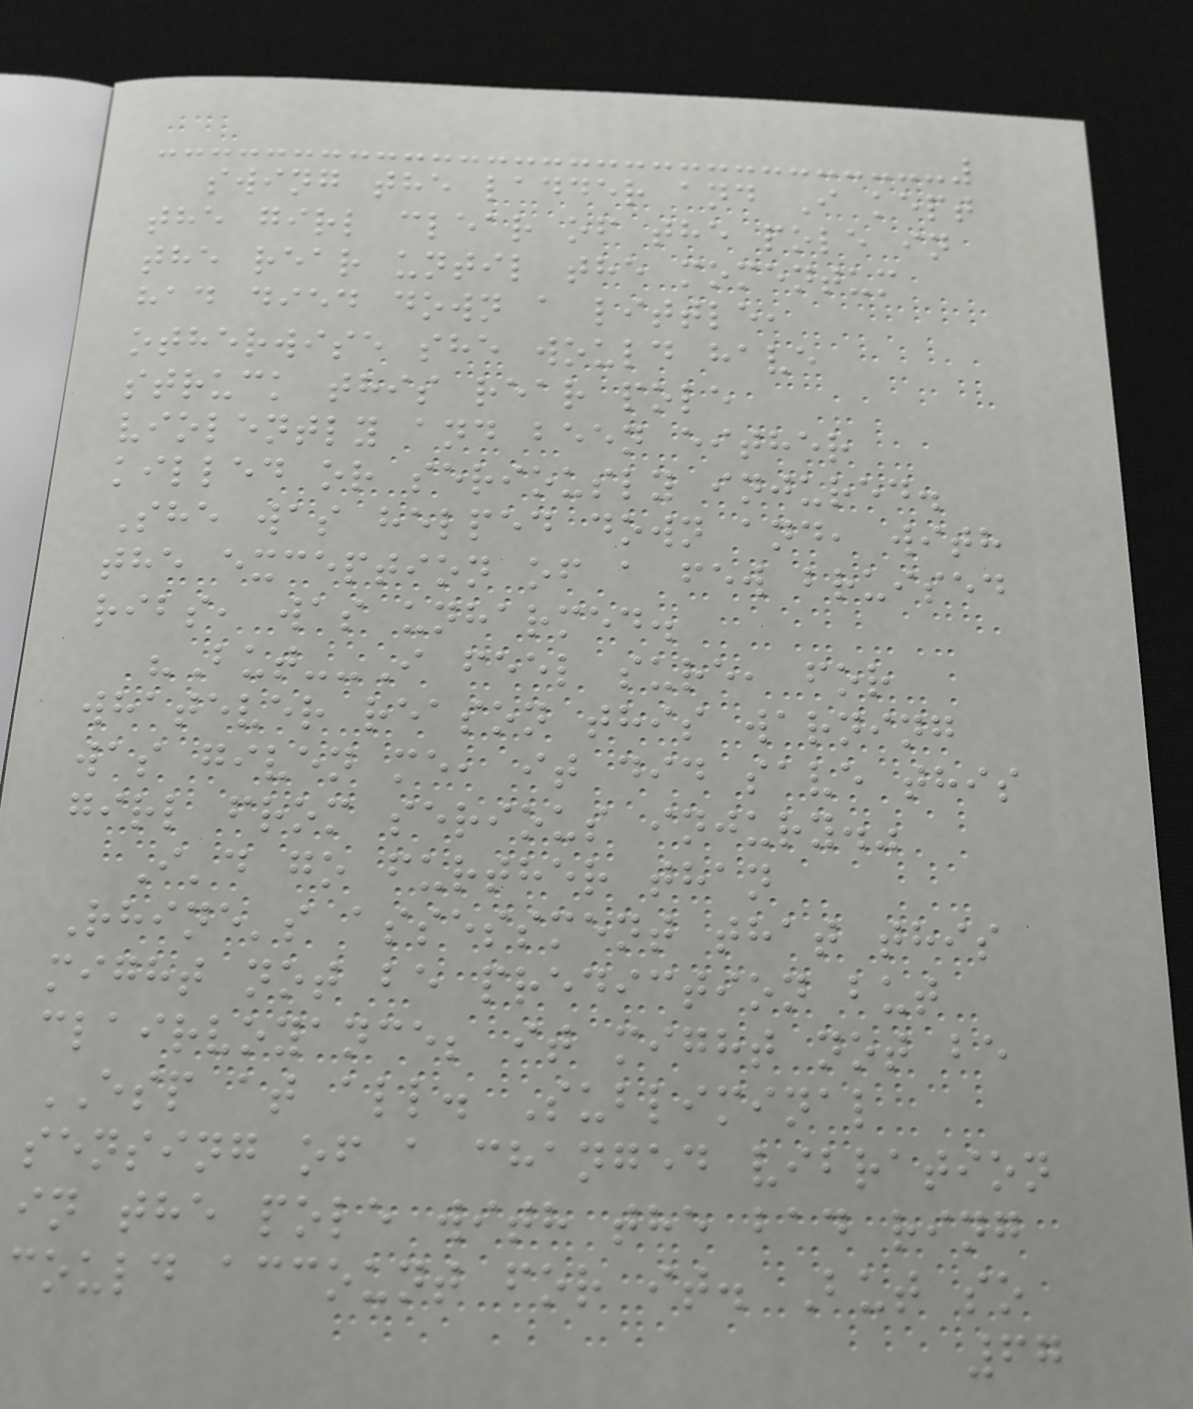swing the ladder and I kept
the girl clear of the pole in
the rear until the momentum
had died down a little,
otherwise she would have
struck this rear pole
violently and been either
killed or seriously injured.
She was helped down and, with
the exception of a few bruised
ribs, was unharmed.
"But--I feel sure, for
whatever reason this warning
was given me, it did save this
girl from serious injury."
I'd go further than
Rhine's assessment that this
might not be prediction but
clairvoyance; it might not be
ESP at all. Subliminal
sensing of a changed vibration
in the pole with the bad ring
could account for it. But so
67
